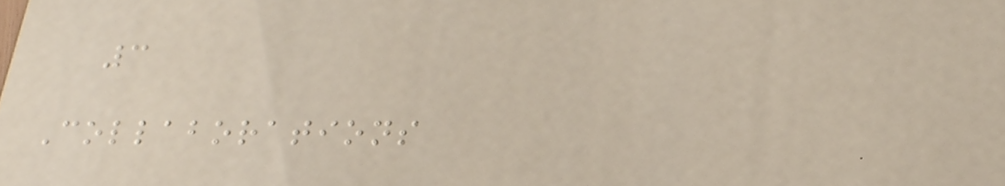3
Collaborations
